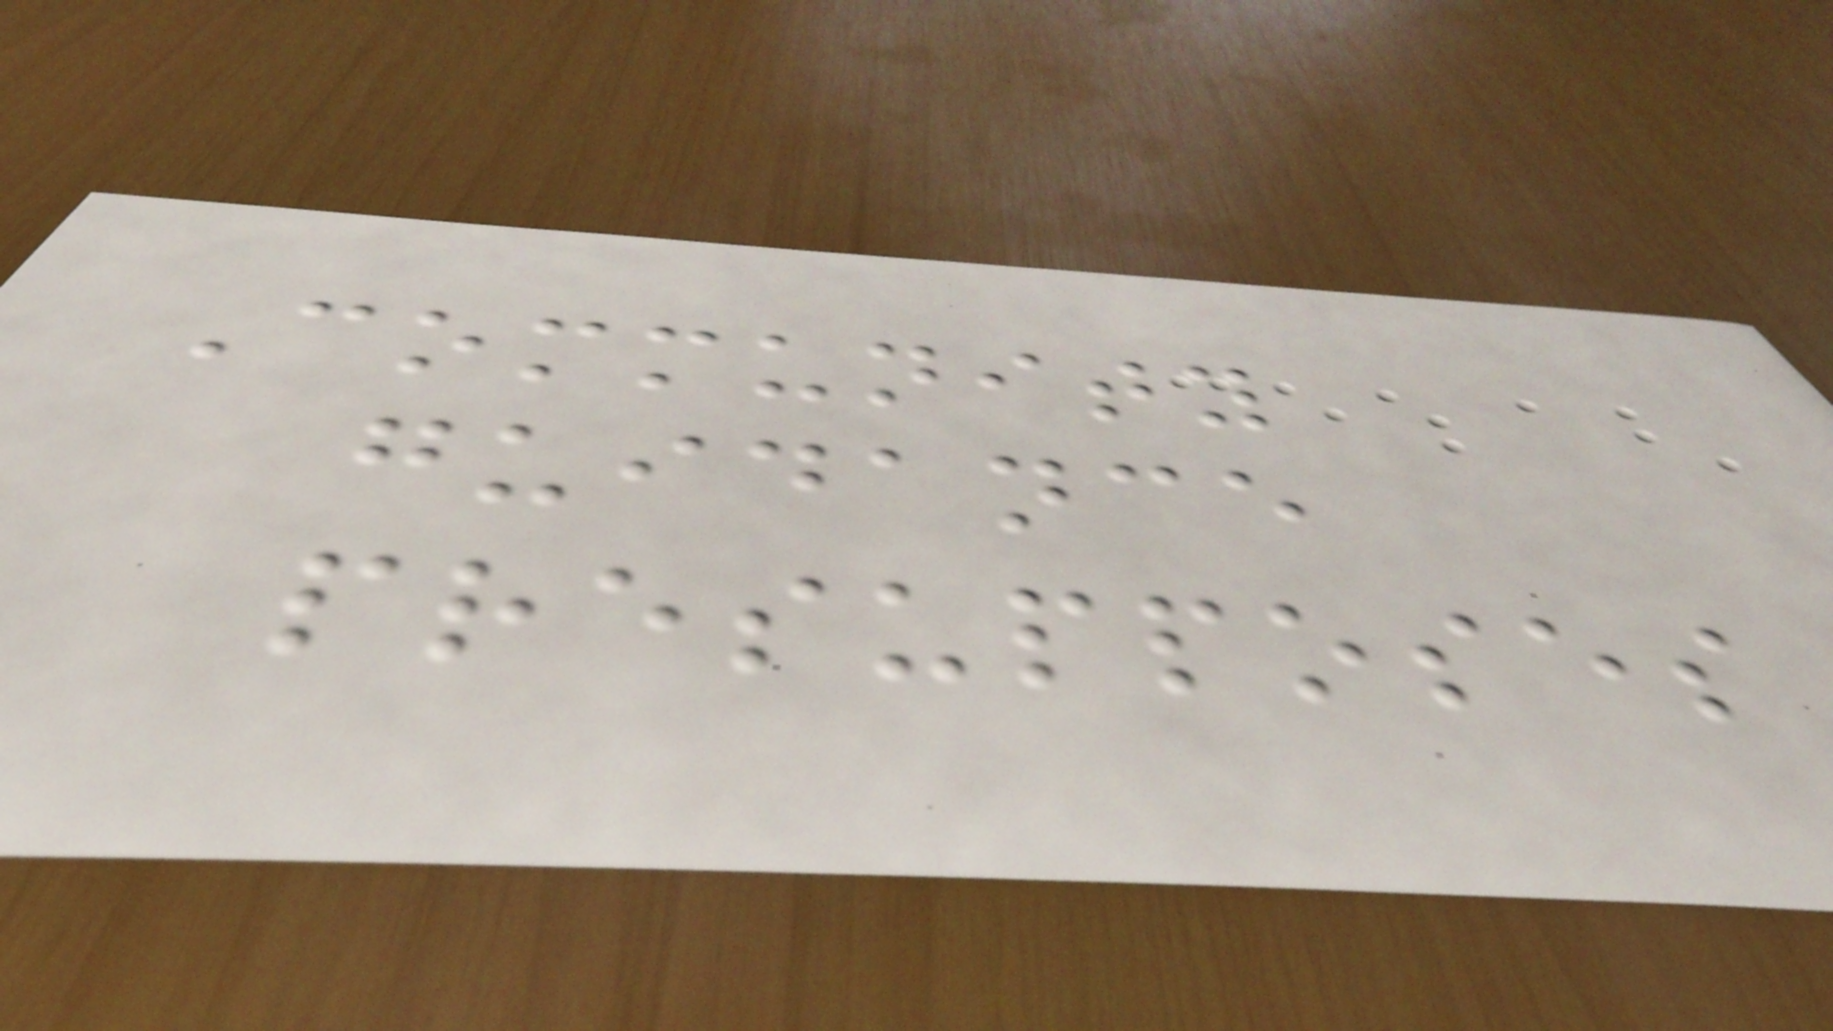Community
guidance
presupposes
